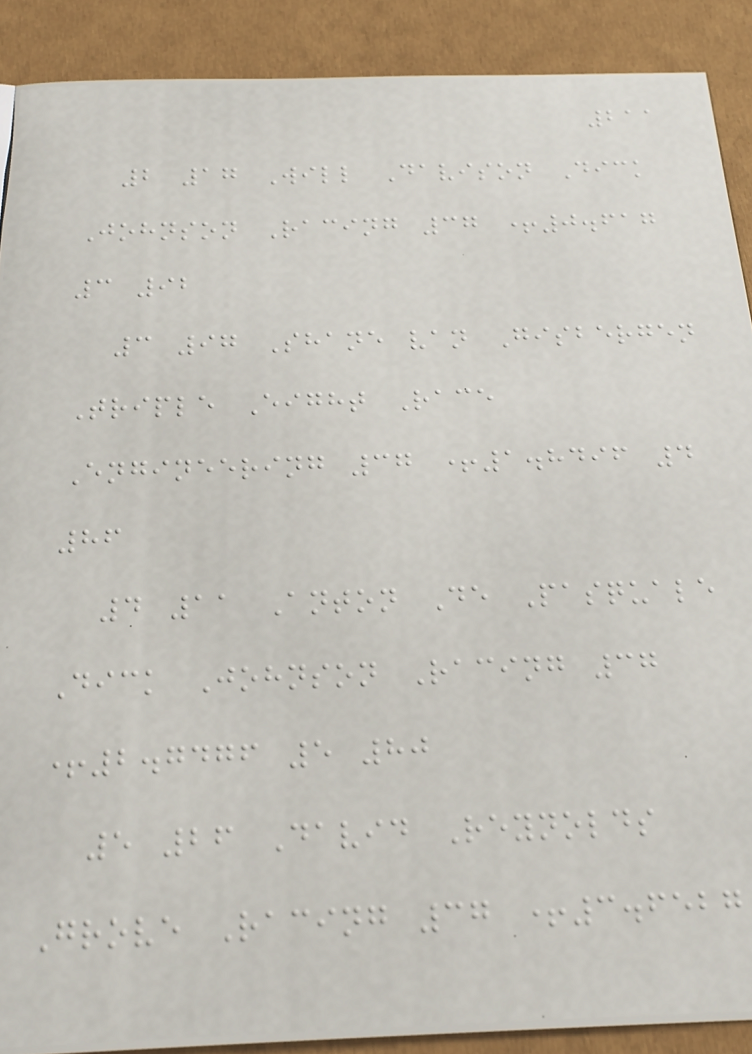211
2 17 Will Davison Dick
Johnson Racing 37 +0.617
3 92
3 97 Shane van Gisbergen
Triple Eight Race
Engineering 37 +1.8496 4
86
4 11 Anton De Pasquale
Dick Johnson Racing 37
+2.7476 5 80
5 26 David Reynolds
Grove Racing 37 +3.6527
